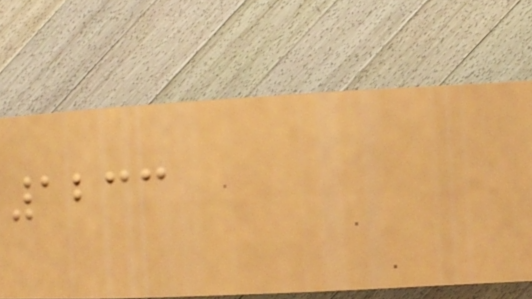1233
